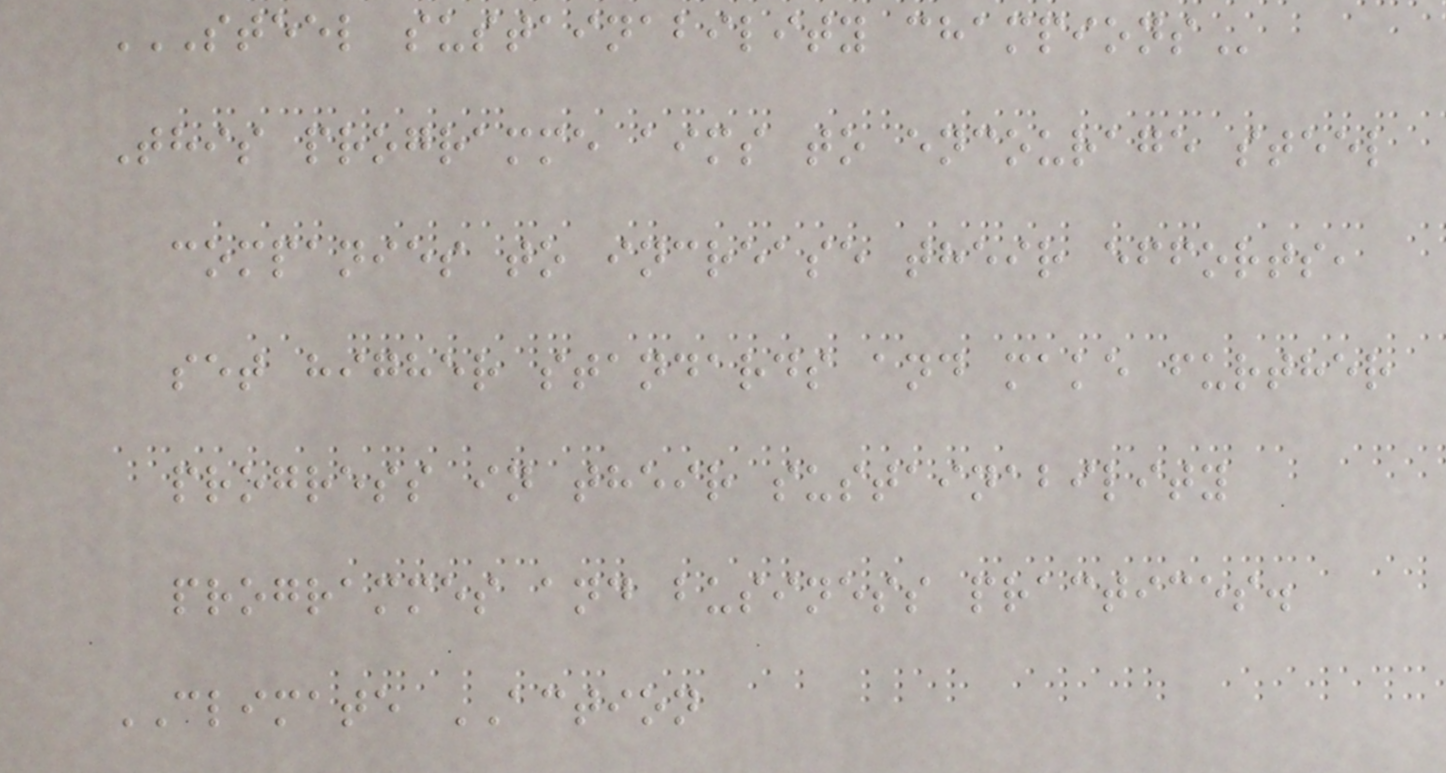STEEL SUSTAINABILITY CHAMPIONS
This programme aims to encourage steel
companies to increase their efforts,
set higher standards and make further
progress in their sustainability
programmes and business practices.
CLIMATE ACTION
